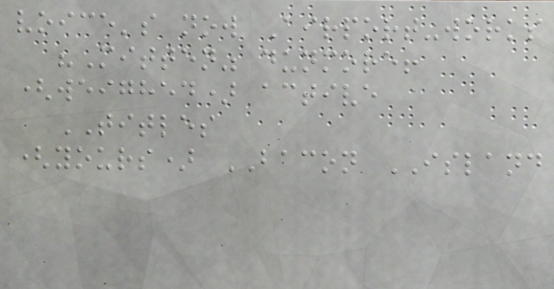voice's now Airport-works
"Mitten" dunmore!
(weighed) active
TITLES
(yours) BACON ISLAND
